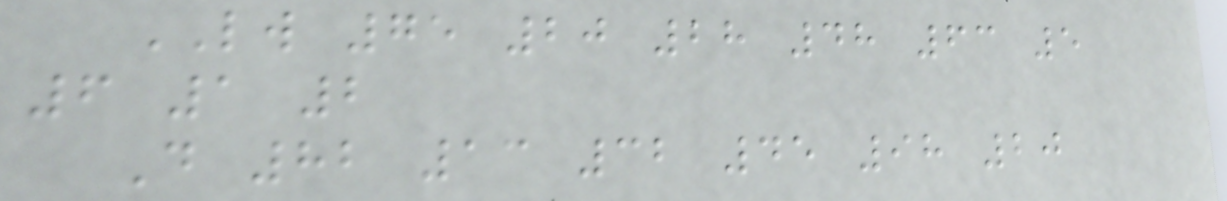LW 75 20 28 48 63 5
6 1 2
D 82 13 32 45 98 20
